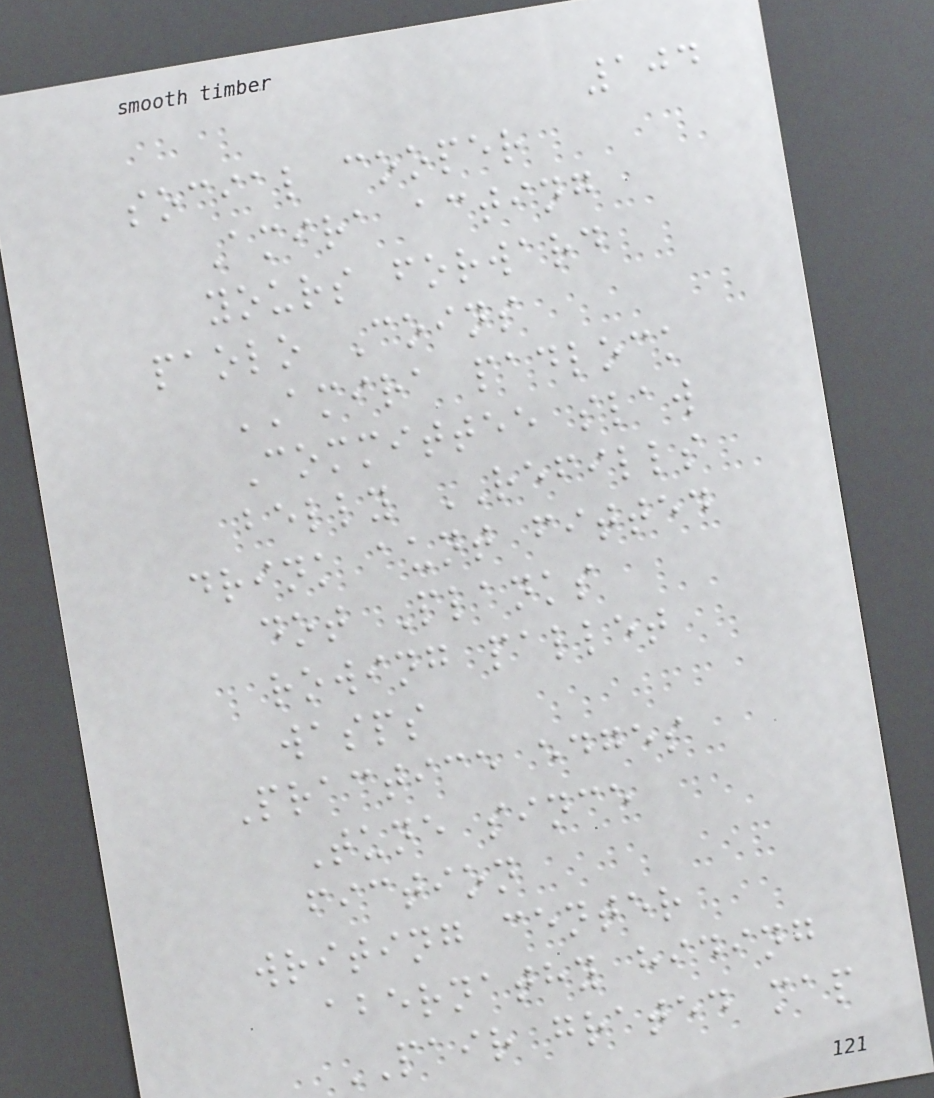104
social cooper
Amira acting
yours forward
paolo Coins
AMIRA padlock
Committee slaw
belly REFILLS
drink aunt fitted
dot Planks
rowing pallet
wasps
Practice edges
Tune since
fiction
writing center
abernathy hiding
PAIR grated map
